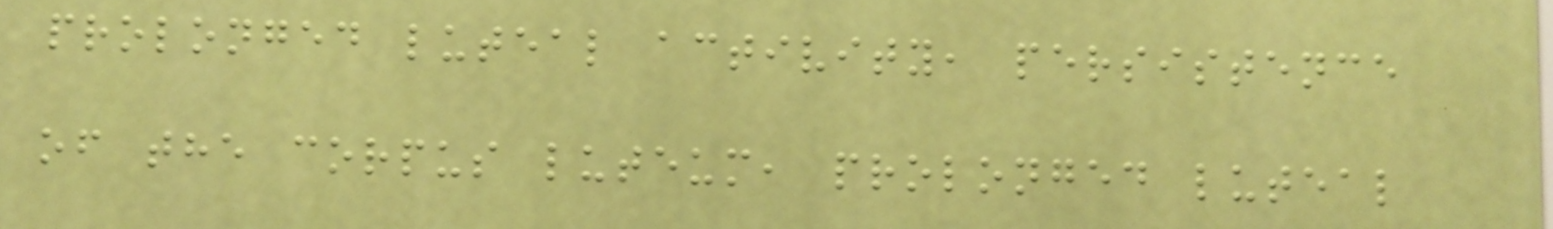prolonged luteal activity, persistence
of the corpus luteum, prolonged luteal
